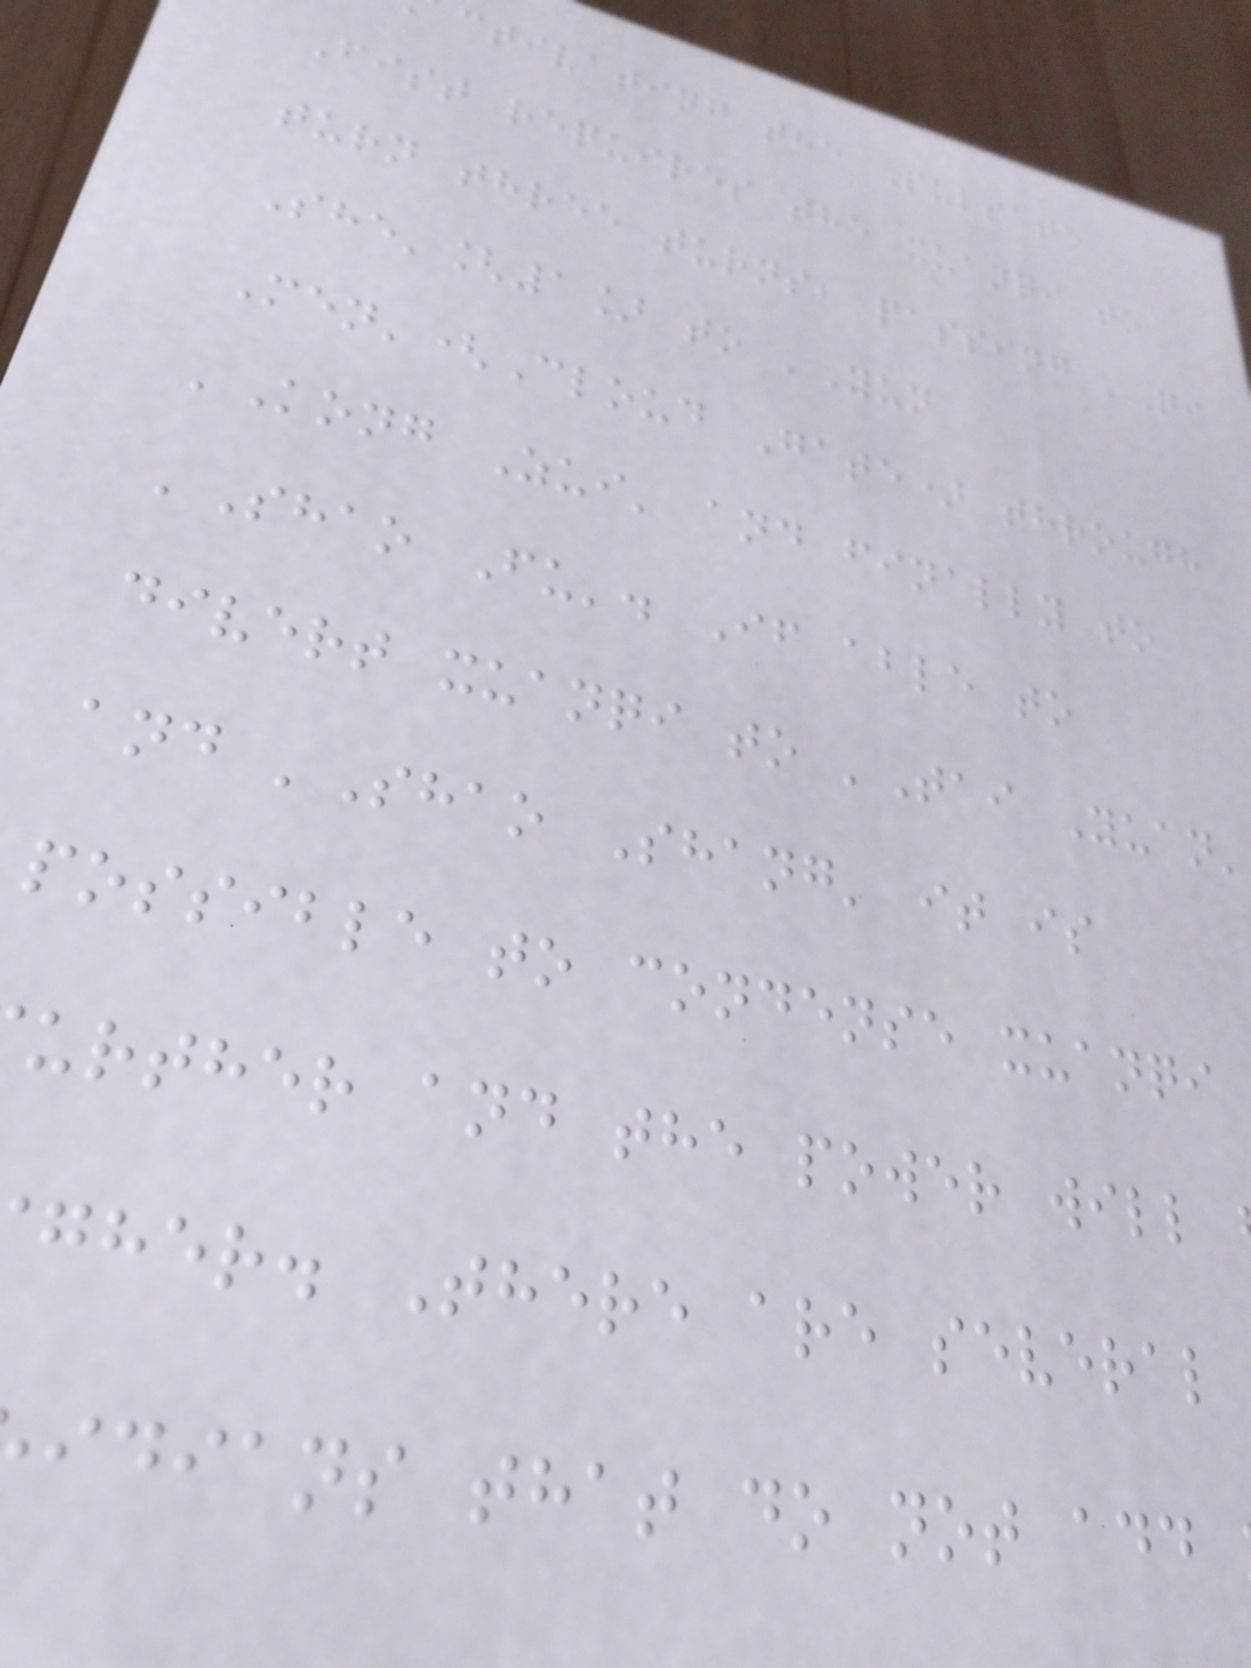ctivating the Pulsate
Fist requires the xuanqi to
turn three turns, passing 'Qi
She'[1] to 'Yun
Men'(Cloud Gate) through
'Kong Zui' and finally to
'Shao Fu'. If able to
divert xuanqi to 'Tai Yuan'
and 'Shao Shang' it is
possible to condense xuanqi
urther and the power will
gher. There are several
idians that do not add
